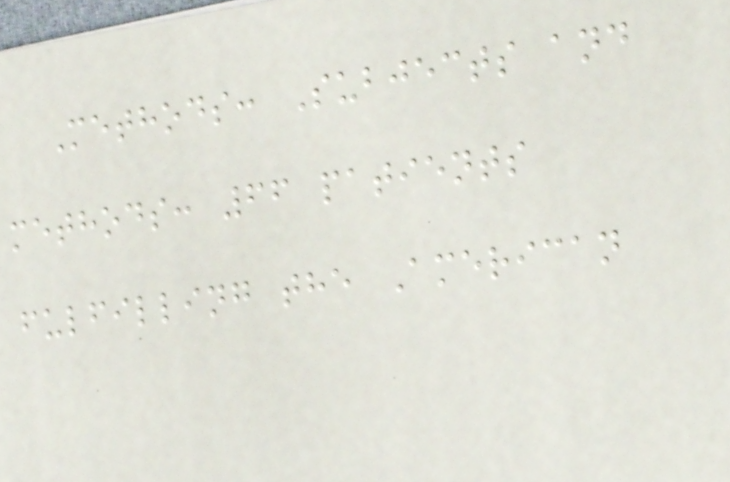Methods: Subjects and
methods: 66 patients
fulfilling the American
